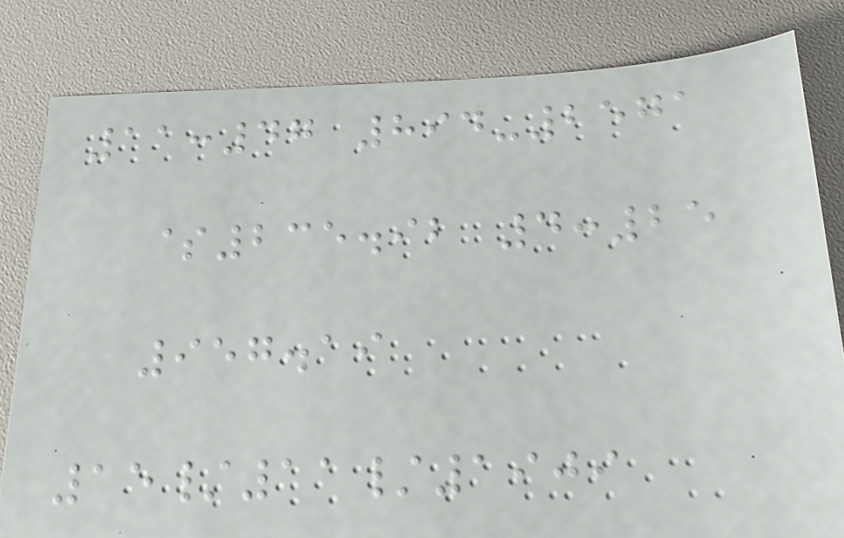11:47 894-2571
$235.92 4:25
957.19
15/11/1909
